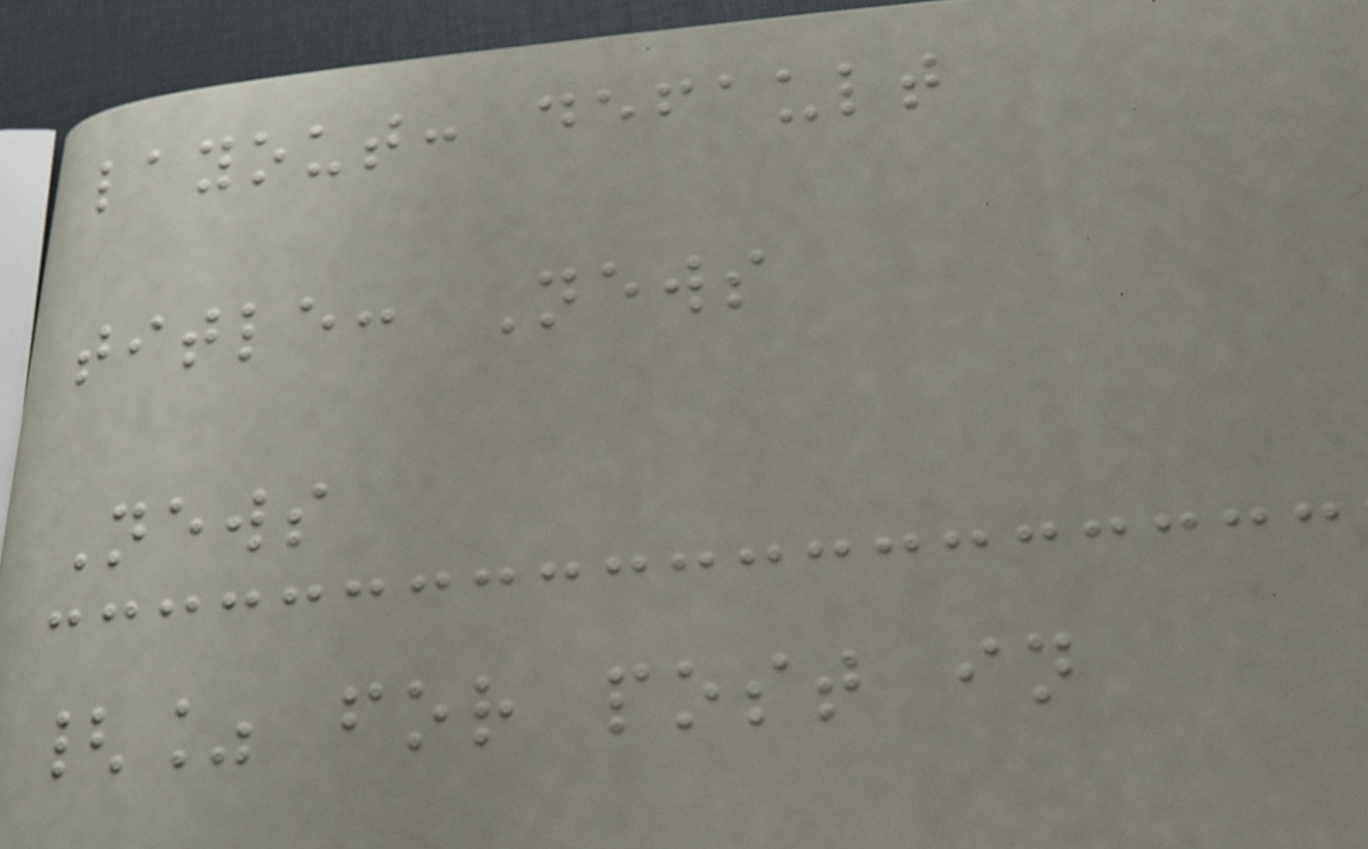layout: default
title: News
News
{% for post in
